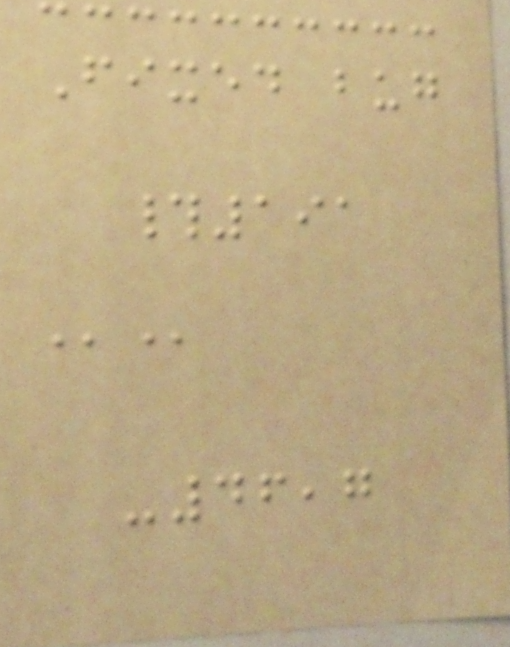Fixed bug
#191
@@
-46,7
